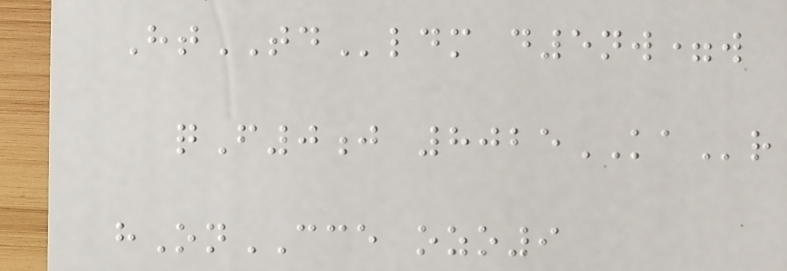HtTDldm d5nw=w
qF0j 8025KAr
hOnCCE ozo9
